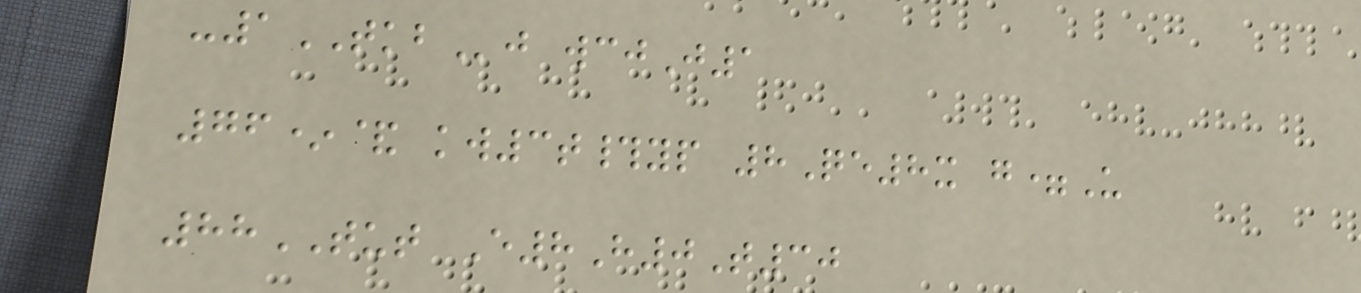-1TKBj wcjJ1
76*& kw3t#yp 8Qe8x g=U
88TUT E8H0T30
